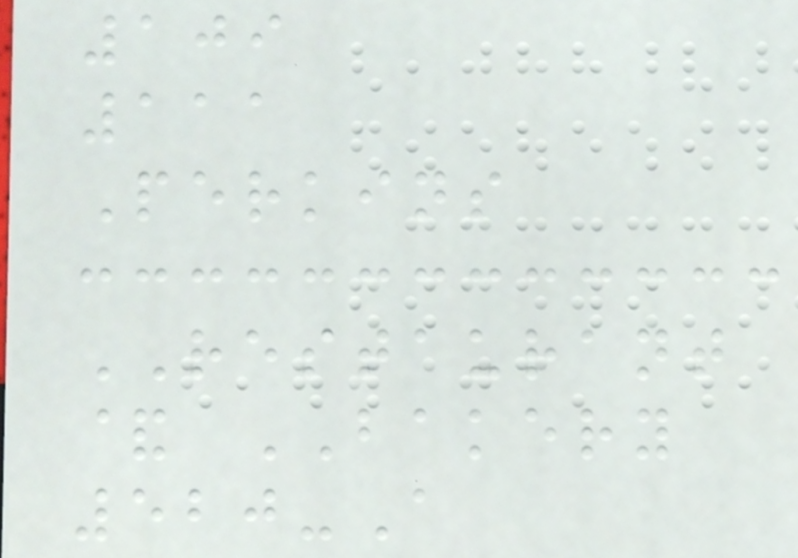109
111
Perkins
RESTAURANT
& BAKERY
520-A
